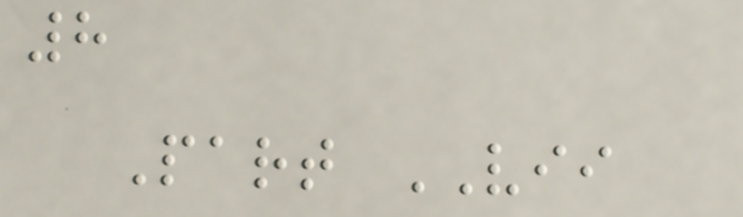8
Part VII
